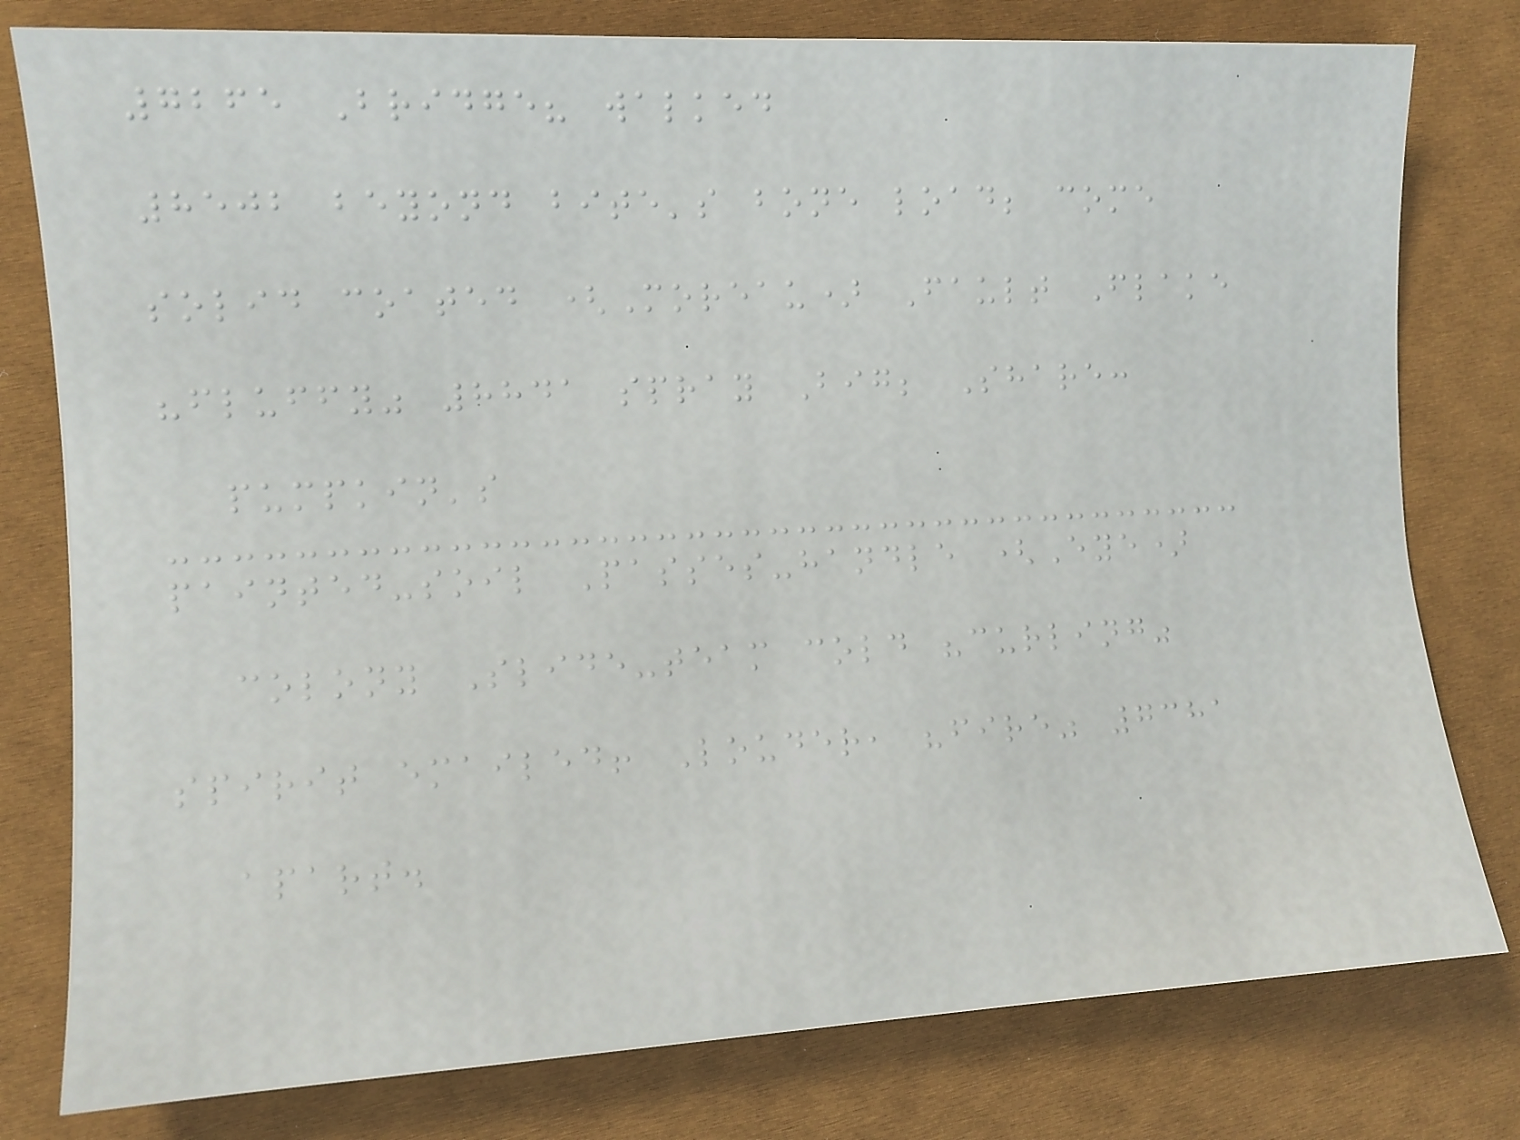7265 Bridge? walked
8502 beyond bite's bone load; come
solid coated (Moreau) Fault Flake
"fluffy" 8841 spray Big; Share:
pumpkin's
painted-soil Passes-handle (Eye)
colony Slide-team cold "curling"
spirit emailed! Louder, "fire" 7381
apart.
